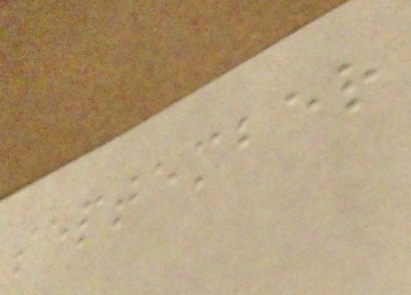september
